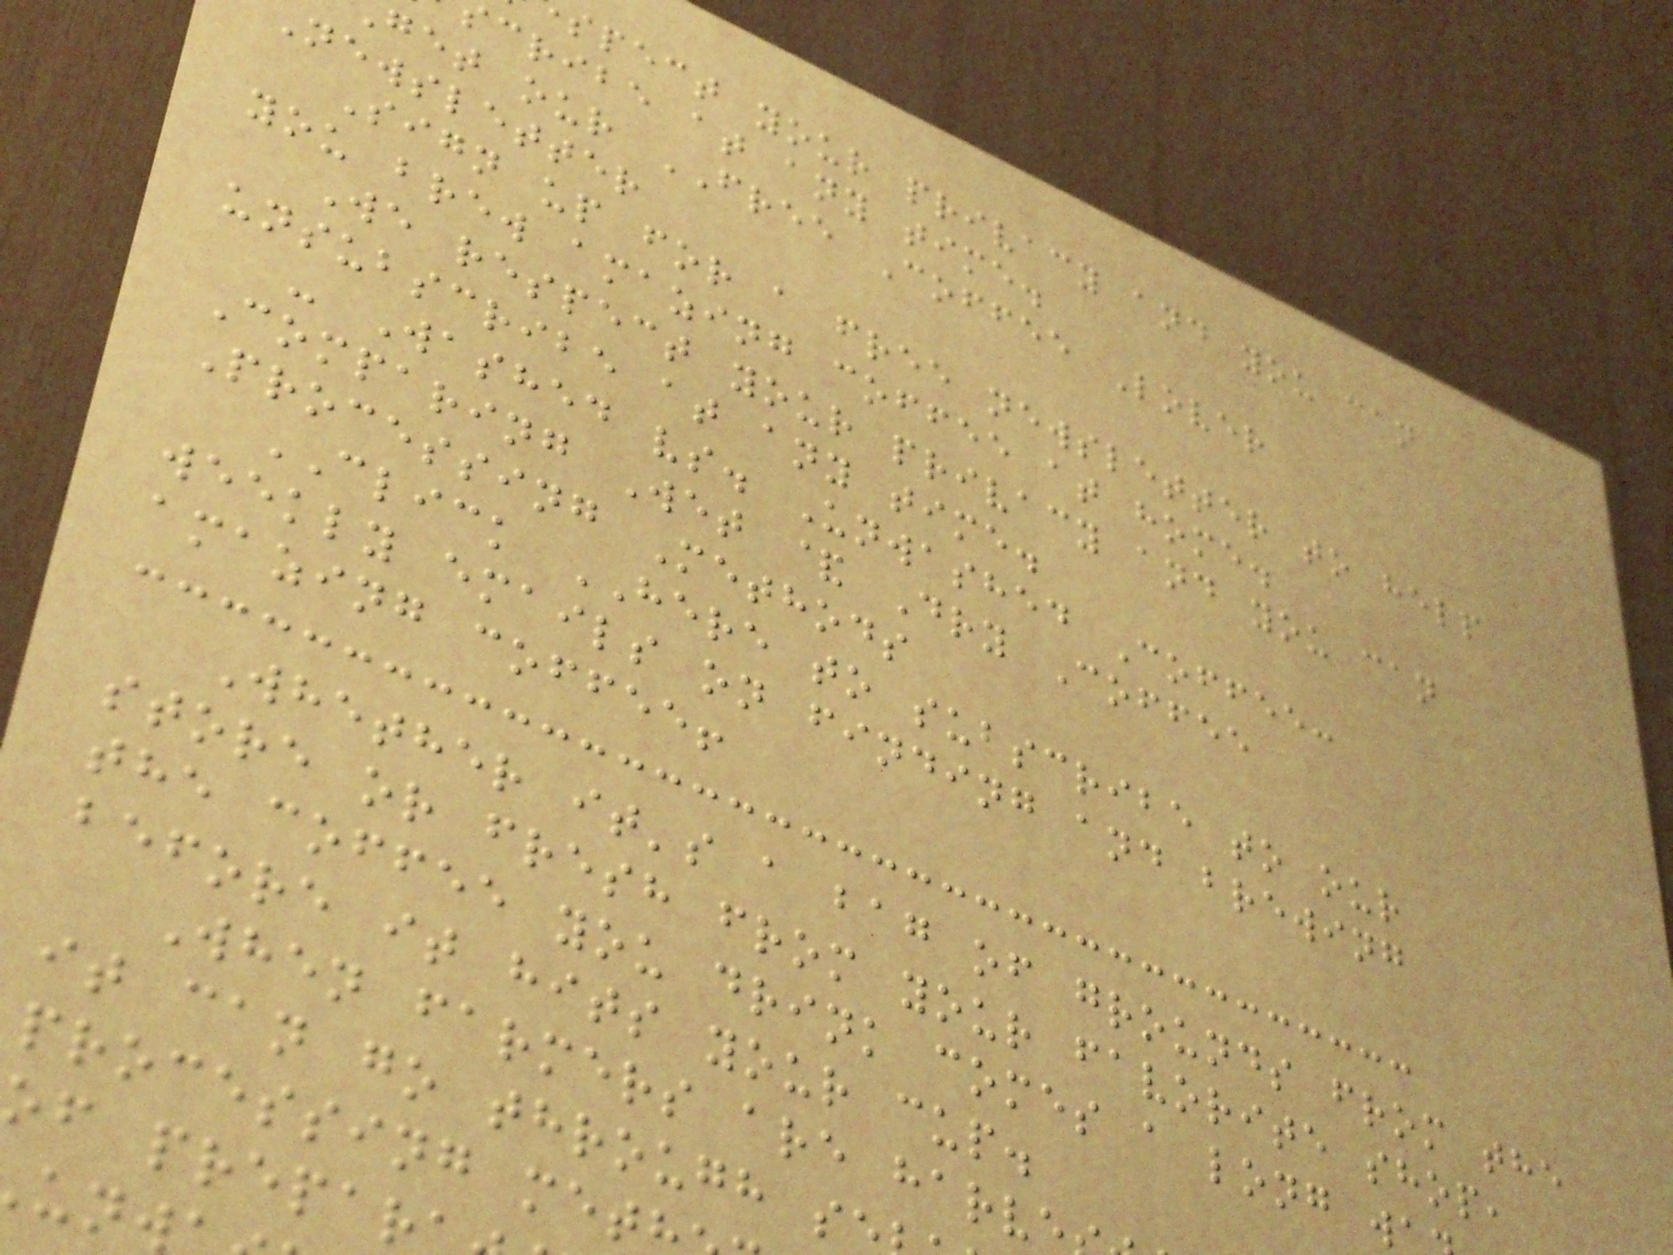spect your privacy and you can
cribe at any time.
get our FREE Coffee Lover
newsletter
Sign up for a free newsletter to help
you brew amazing coffee at home.
We respect your privacy and you can
unsubscribe at any time.
- Washed vs. Unwashed Coffee:
Comparing Wet & Dry Coffee
Processing Methods
CLICK HERE to subscribe to our
weekly emails on finding and brewing
amazing coffee!
Whether it's a bag of grounds from the
store or fresh from your favorite shop,
the coffee you drink comes a long w
before it hits your cup.
When farmers are harve
it can go through s
processing met
of prepar
